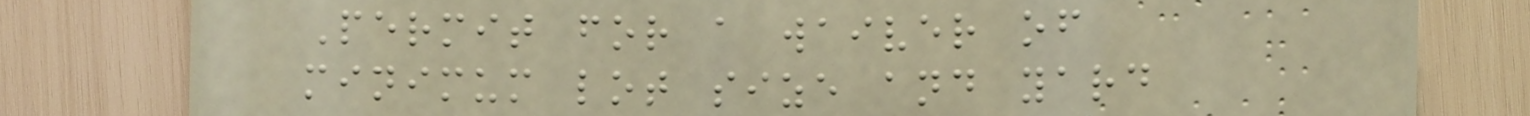Permit for a waiver of
minimum lot size and yard
